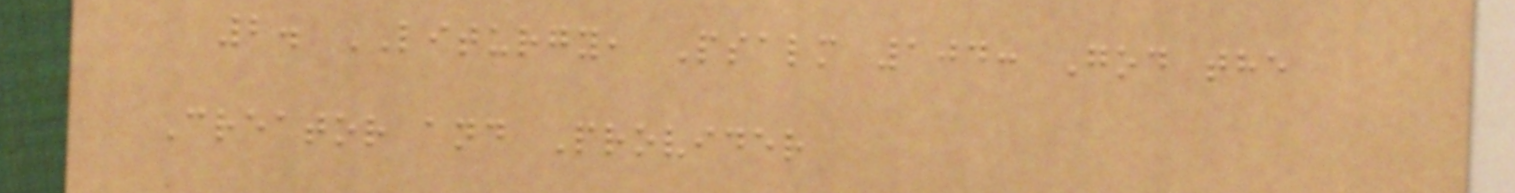2. LITURGY, Psalm 104: God the
Creator and Provider
